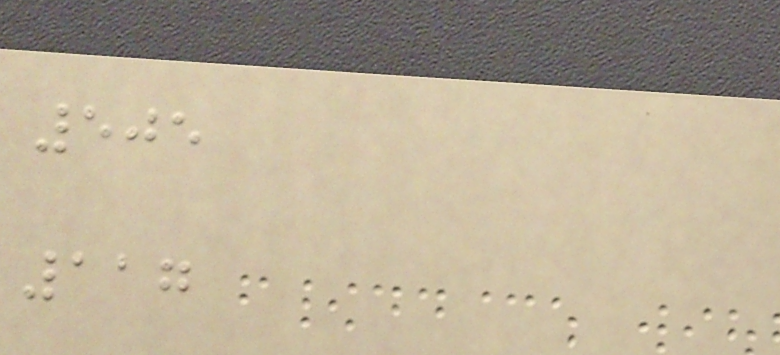505
117
